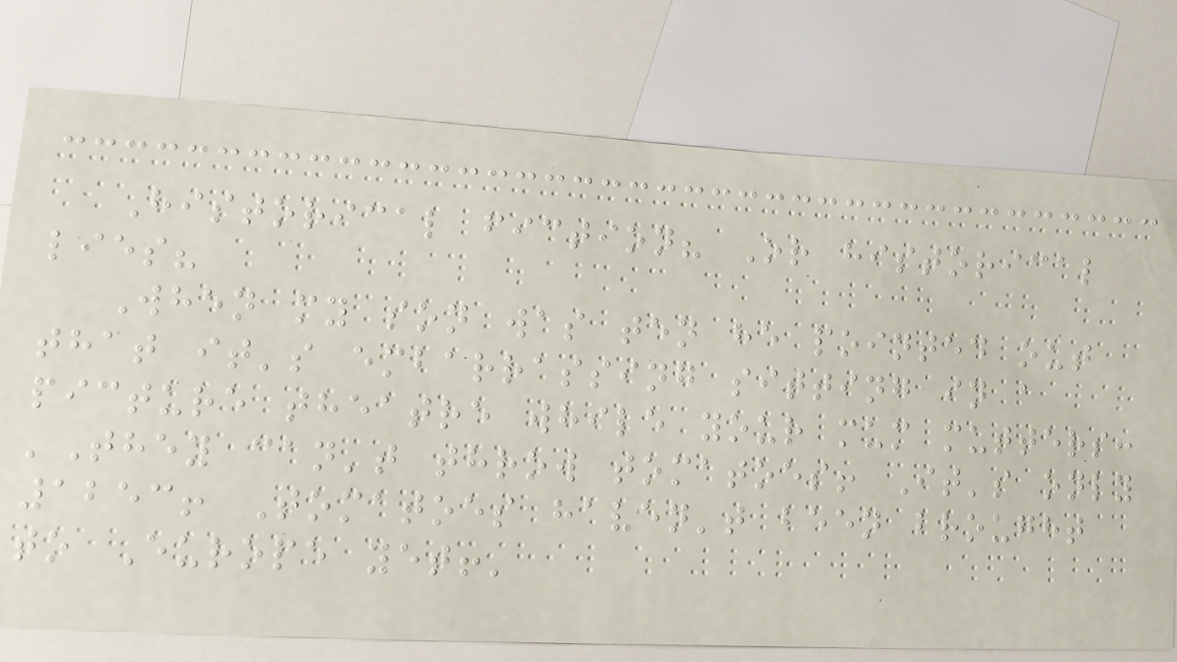Historical fiction? Or historical
lies?
When my son was ten he pointed out
that it's embarrassing sitting in a
picture theatre while your mum mutters:
'They can't throw tomatoes! It's only
1253! Tomatoes haven't been brought
to Europe yet!'
